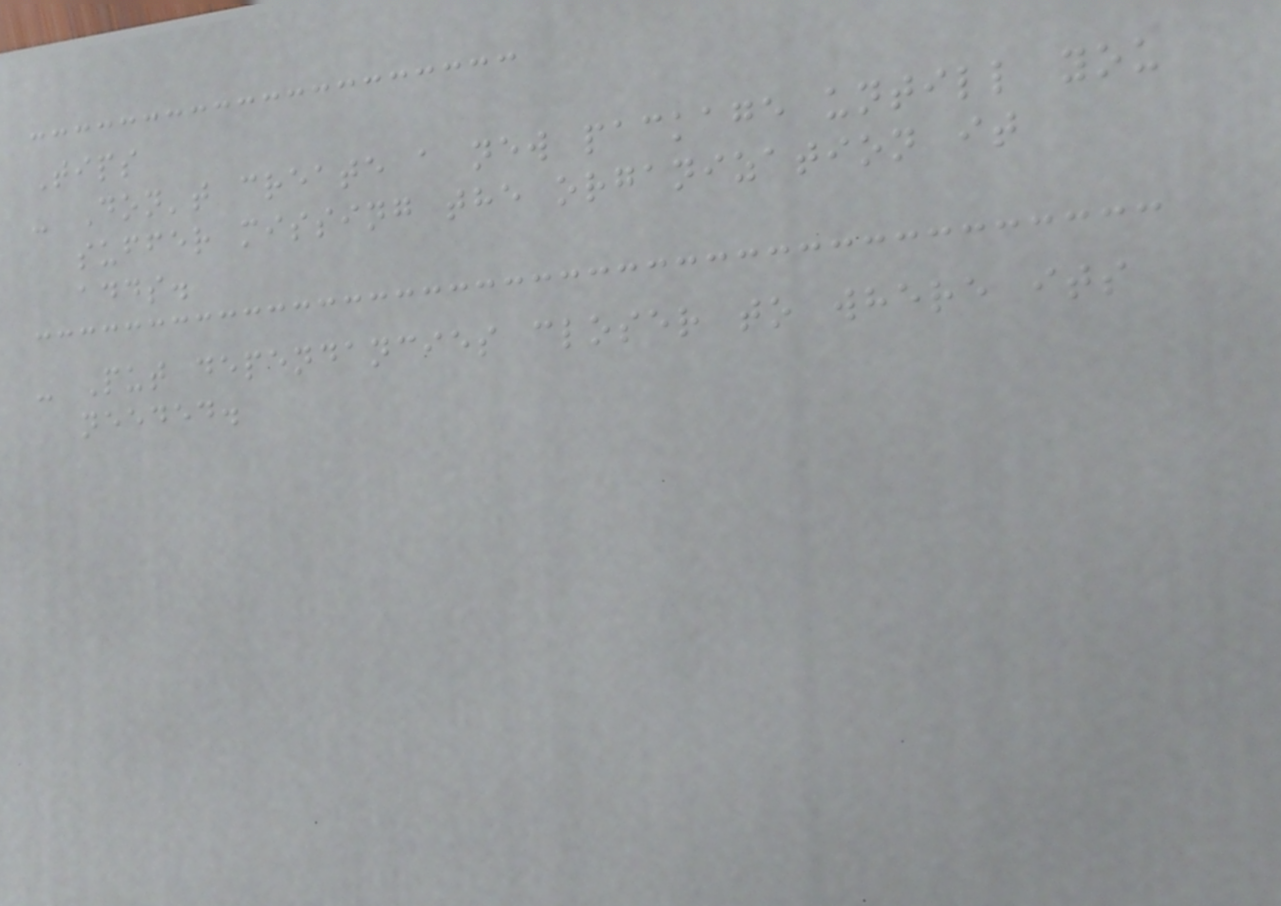Tips
- Don't create a new package untill you
suffer missing the organization it
adds.
- Put dependancies closer to where its
needed.
